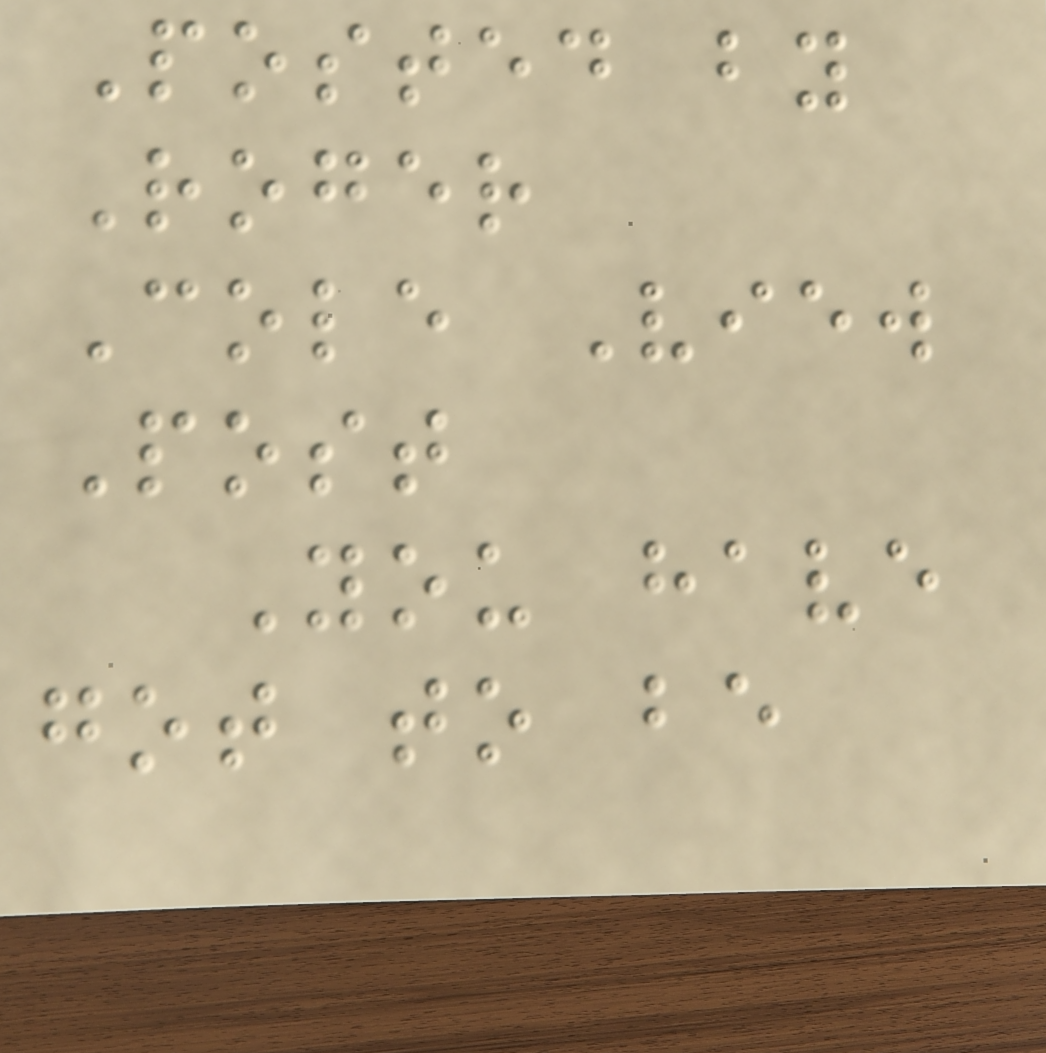Posted by
Roger
Cole View
Post
You have
got to be
